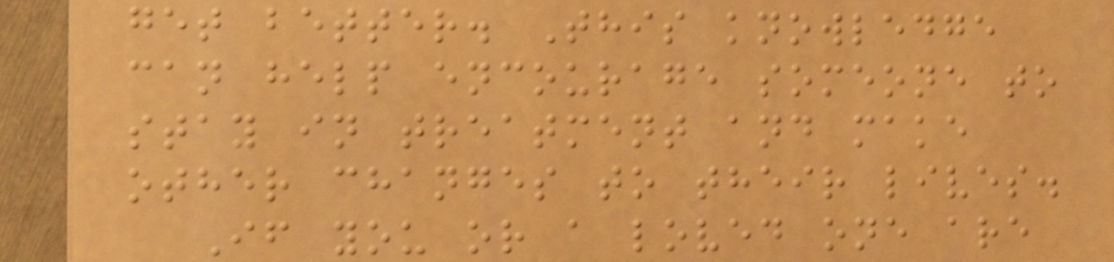get better. This knowledge
can help encourage someone to
stay in treatment and make
other changes to their lives.
If you or a loved one are
